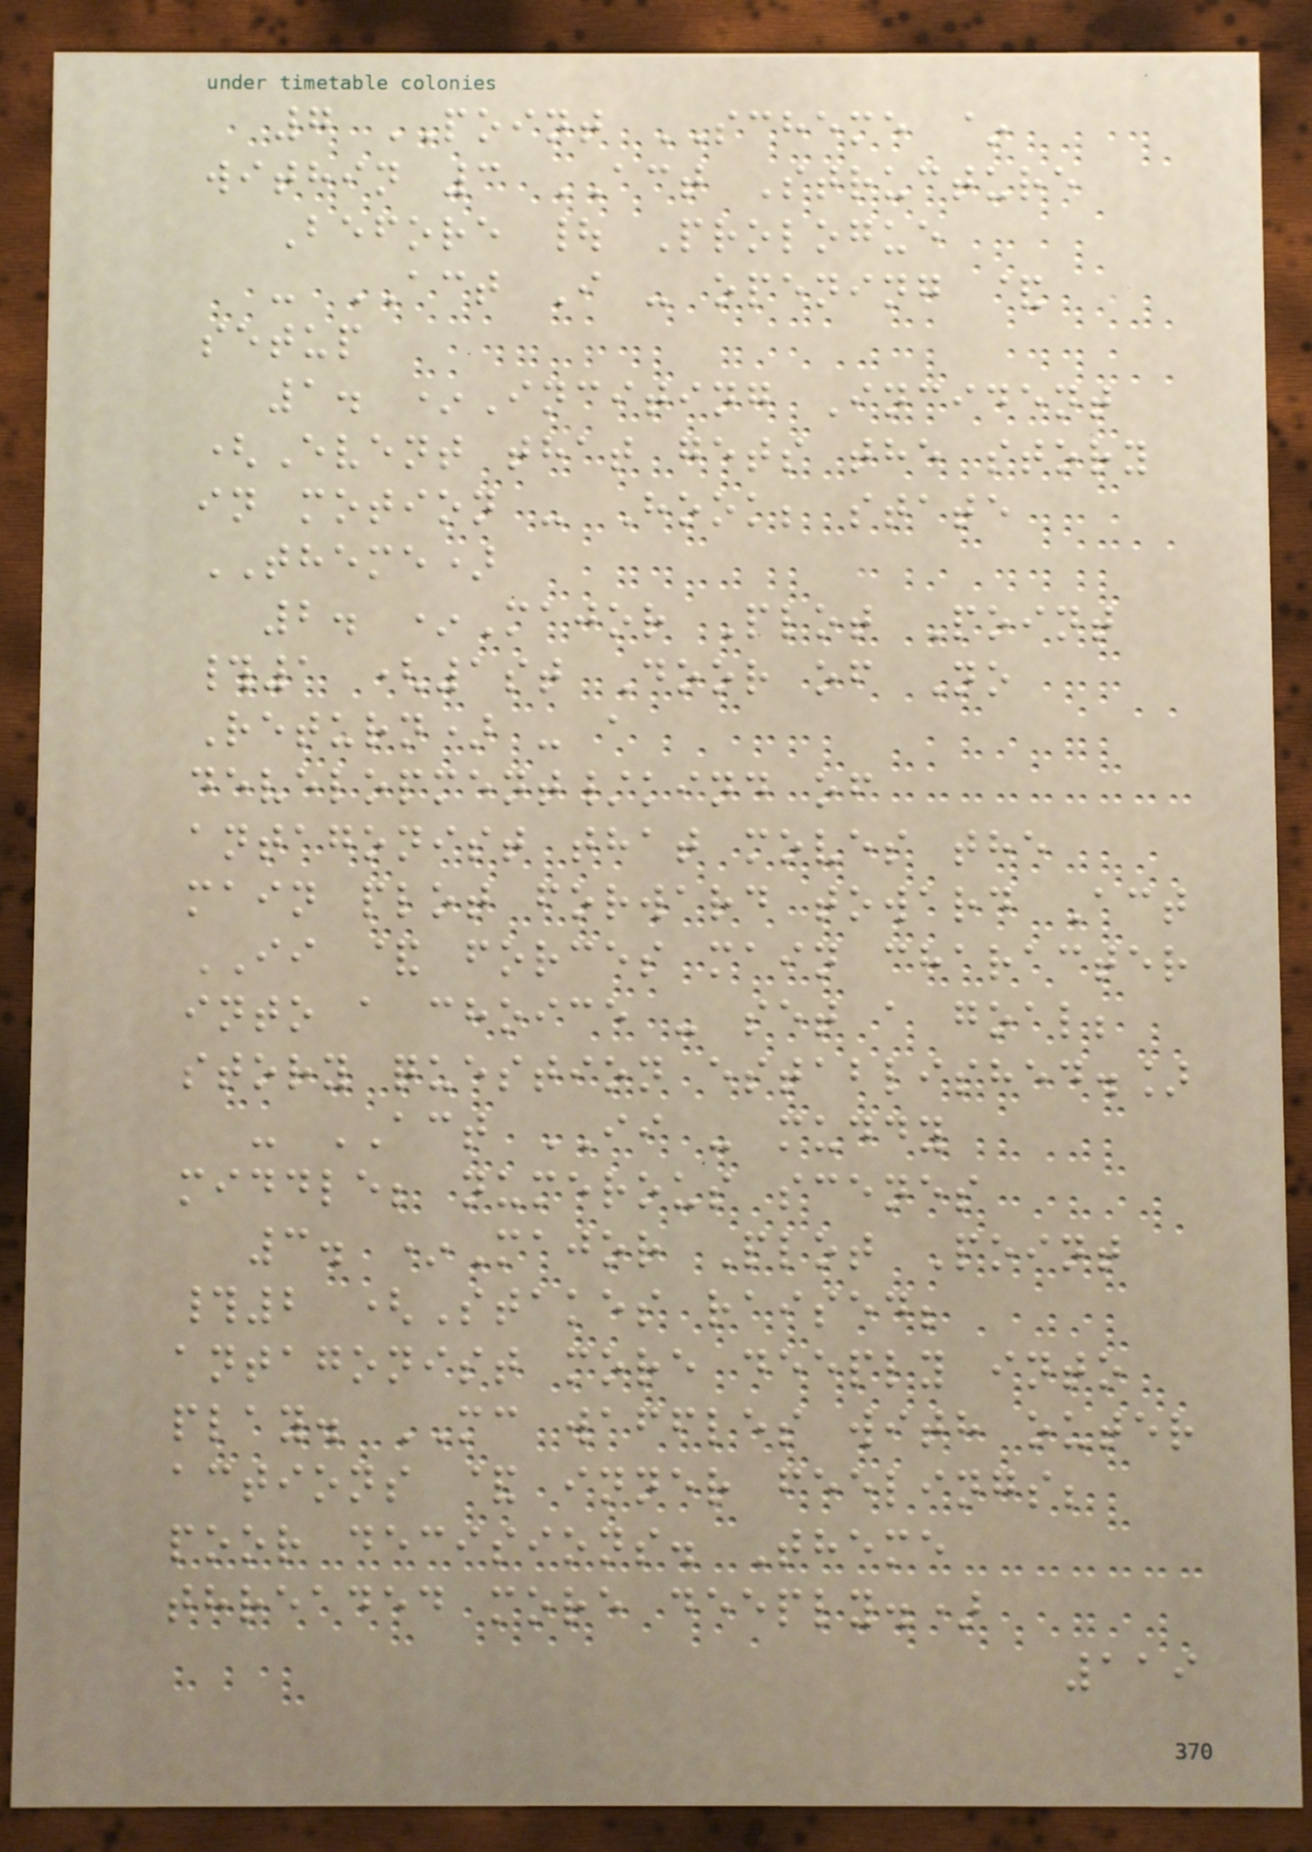7 POINT SCHEME ~
within 3 ACT Structure
Before | Prologue
- ACT I - opening &
setup
1. *Inciting Incident
(Event that gets the story
in motion - Hook; state
THEME)
2. *Major Plot Point
#1 (1st Door of No
Return) - a
development/kind of
antagonist that moves the
main plot forward toward Act
II & forces main character
into a choice - set a goal;
story question established.]
- ACT II - muddy
middle; numerous scenes
3. *Major Plot Point
#2 (Stakes raised;
antagonist more deeply into
play. MC waffles with outer
actions & inner feelings;
poor decisions. Theme
threaded more deeply.)
119
